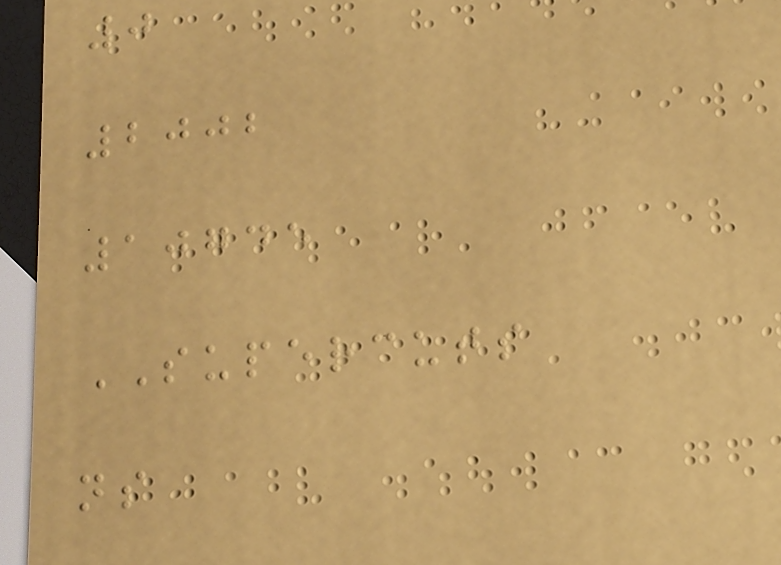0
2002
10745
SUPERCUTS
ns
